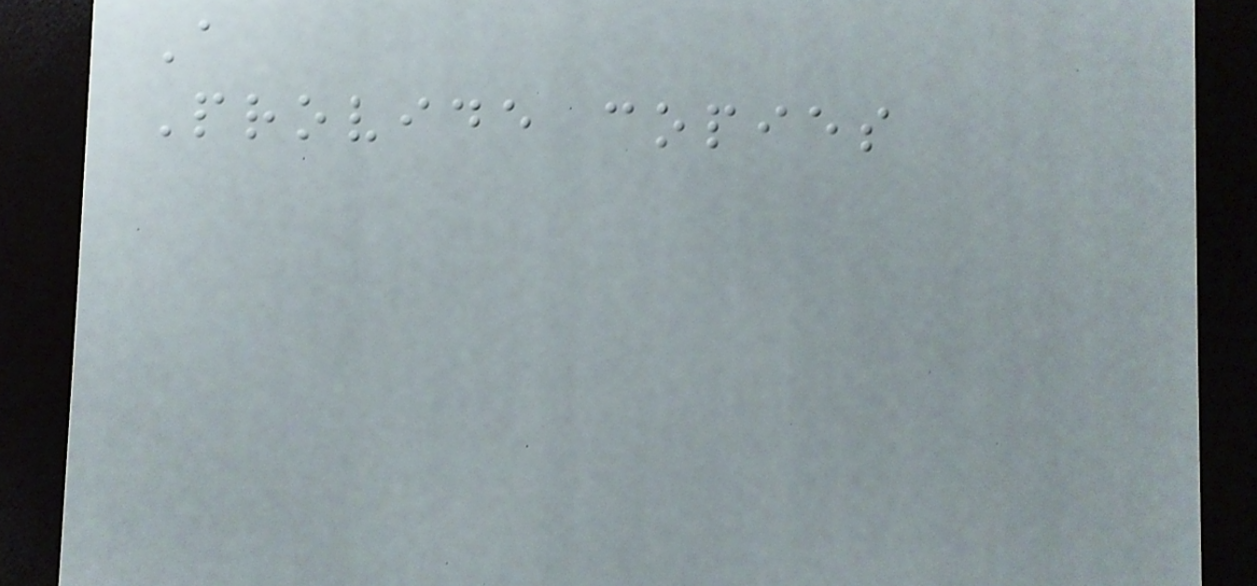A
Provide copies
